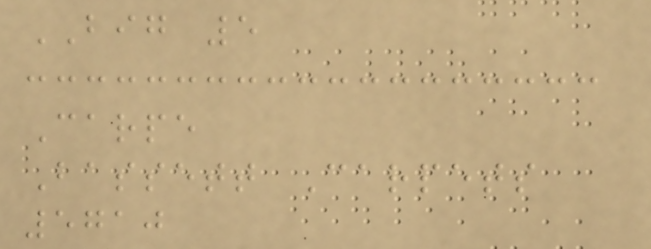BIG 5
Carpe
Bassett Carpets
5710
